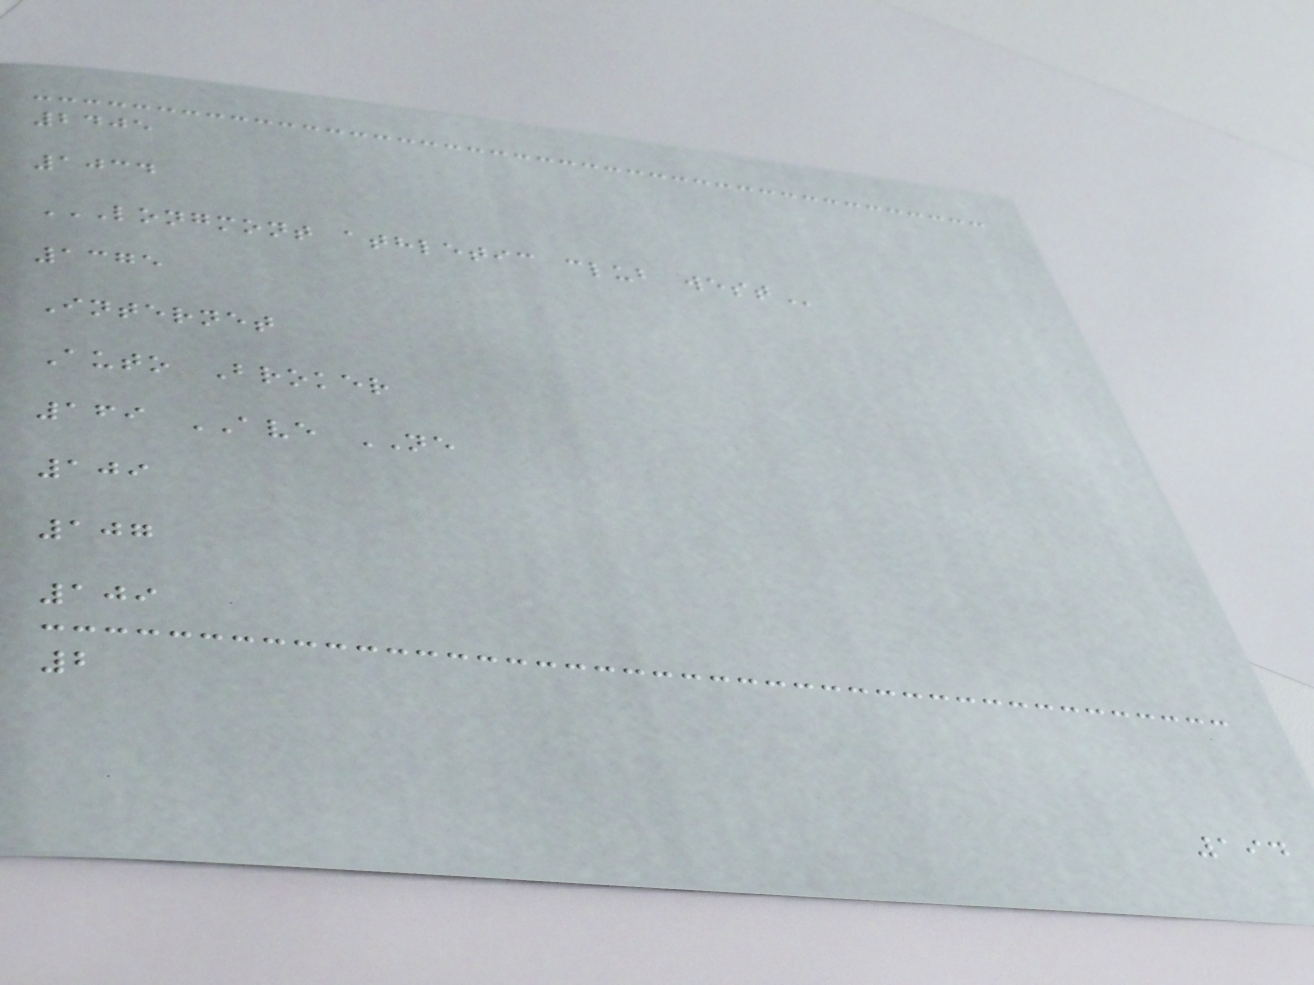2405
1034
LONGMONT ATHLETIC CLUB WEST
1375
Internet
Auto Broker
169 AVE NE
109
107
109
2
194
